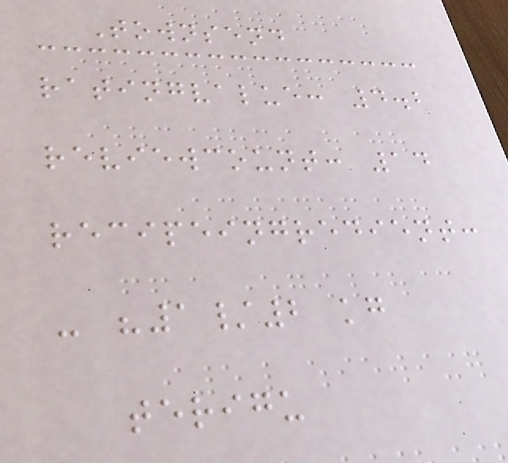Townsend
ratingvalue: 4.2
reviewcount: 14
recipeingredient:
- "1/2 kg
terigu
